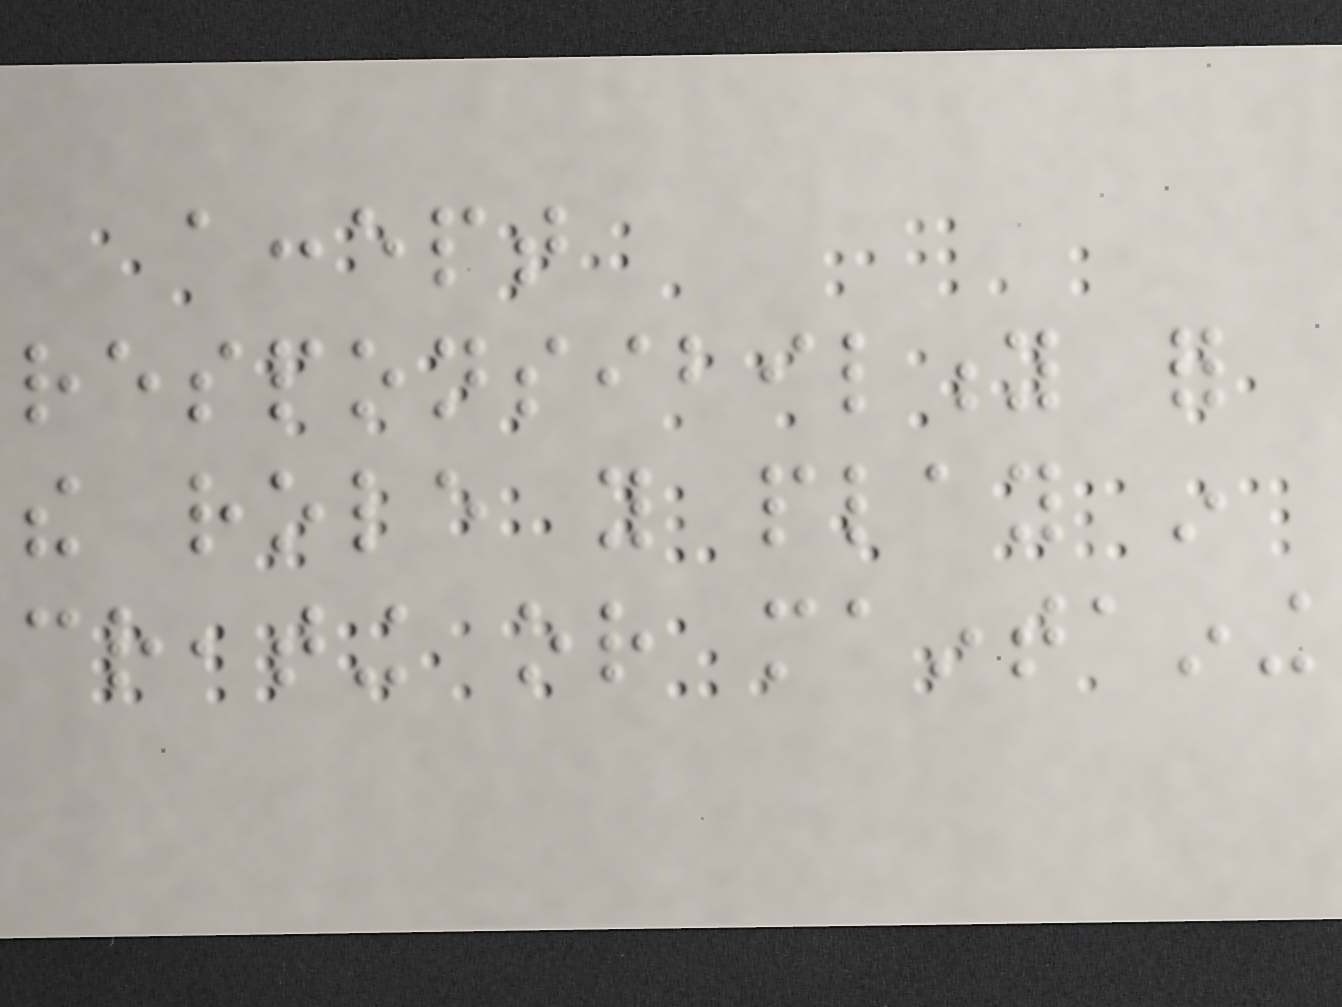accept
responsibility for
the role you play in
creating or maintaining
